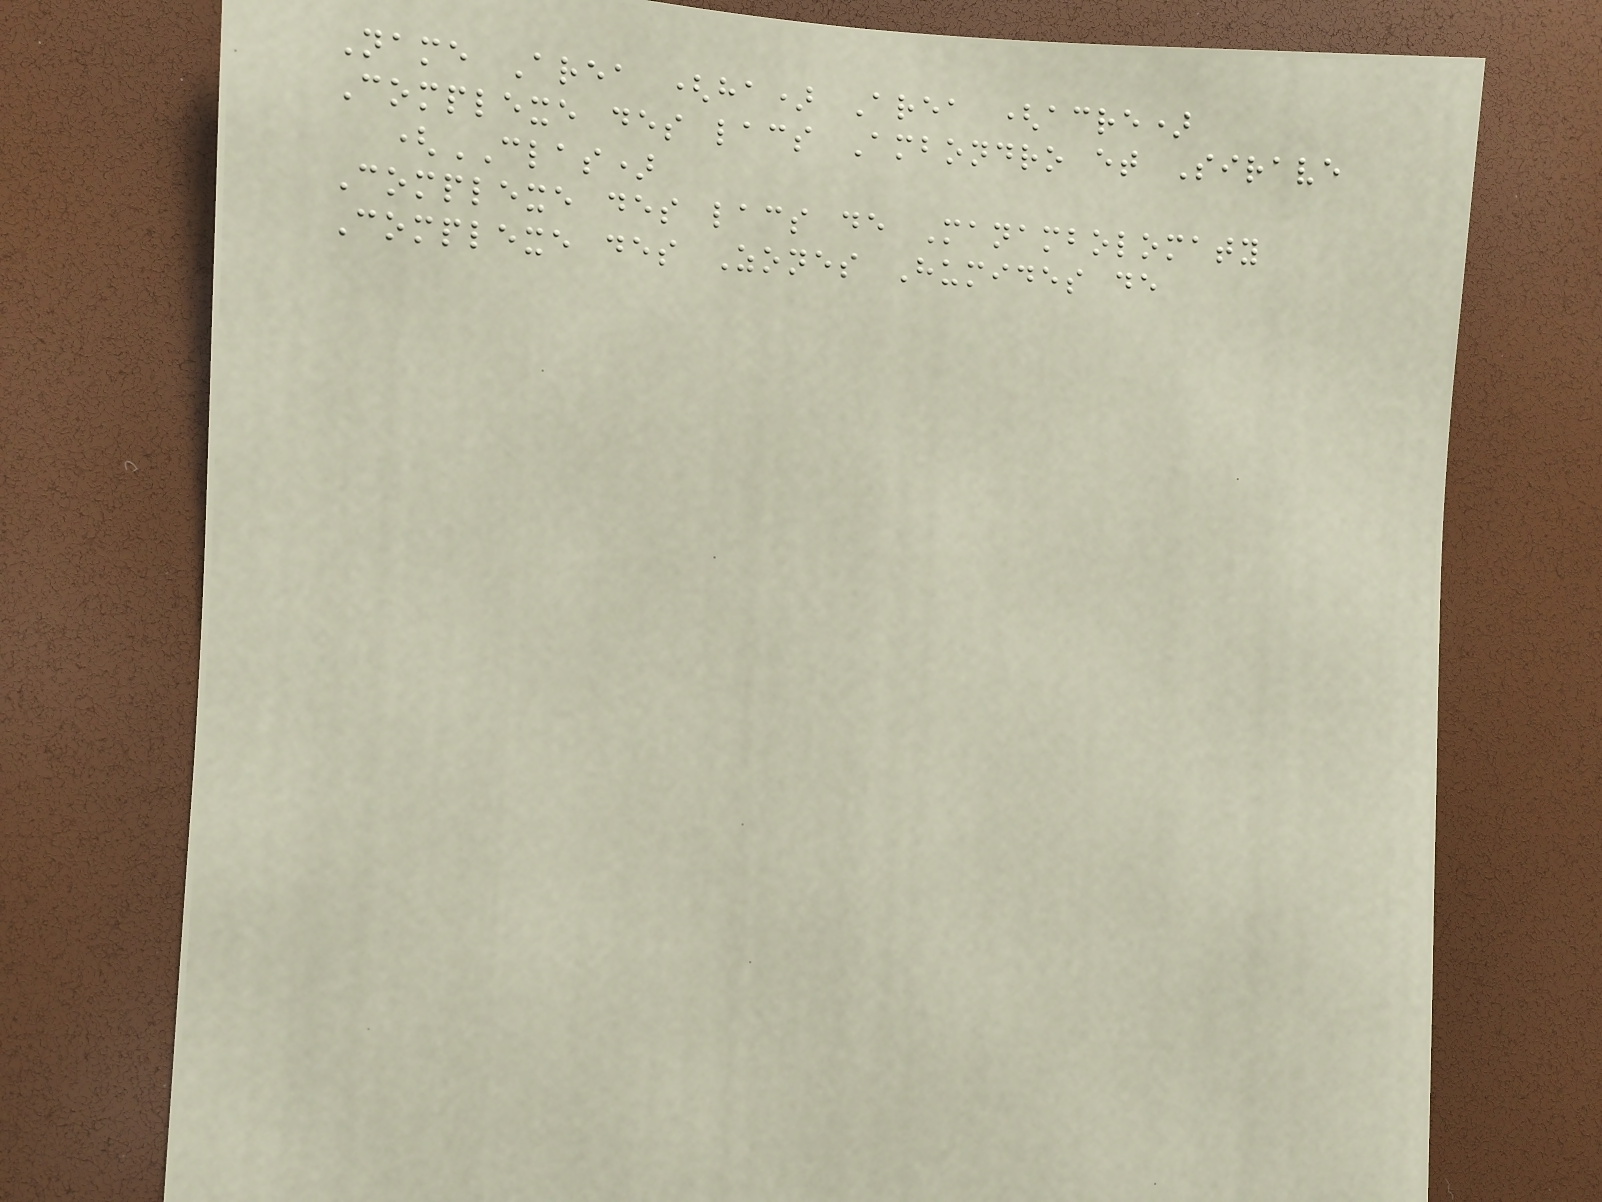Name Area (ha) Area (acre)
Complexe des lacs Ambondro et Sirave
(CLAS)
Complexe des lacs de Manambolomaty
Complexe des Zones Humides de
